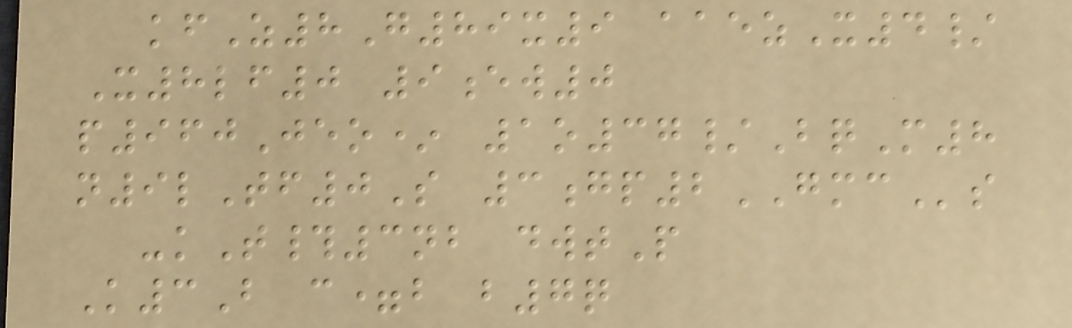kfZ8G89x9 aaezX4/
X8lf0 9ew0
p960Jeo* 1o37/BqM8
n9lTf0S 3gp2GMCs
-kT#3nb dwtP
K3B c=b b7q
